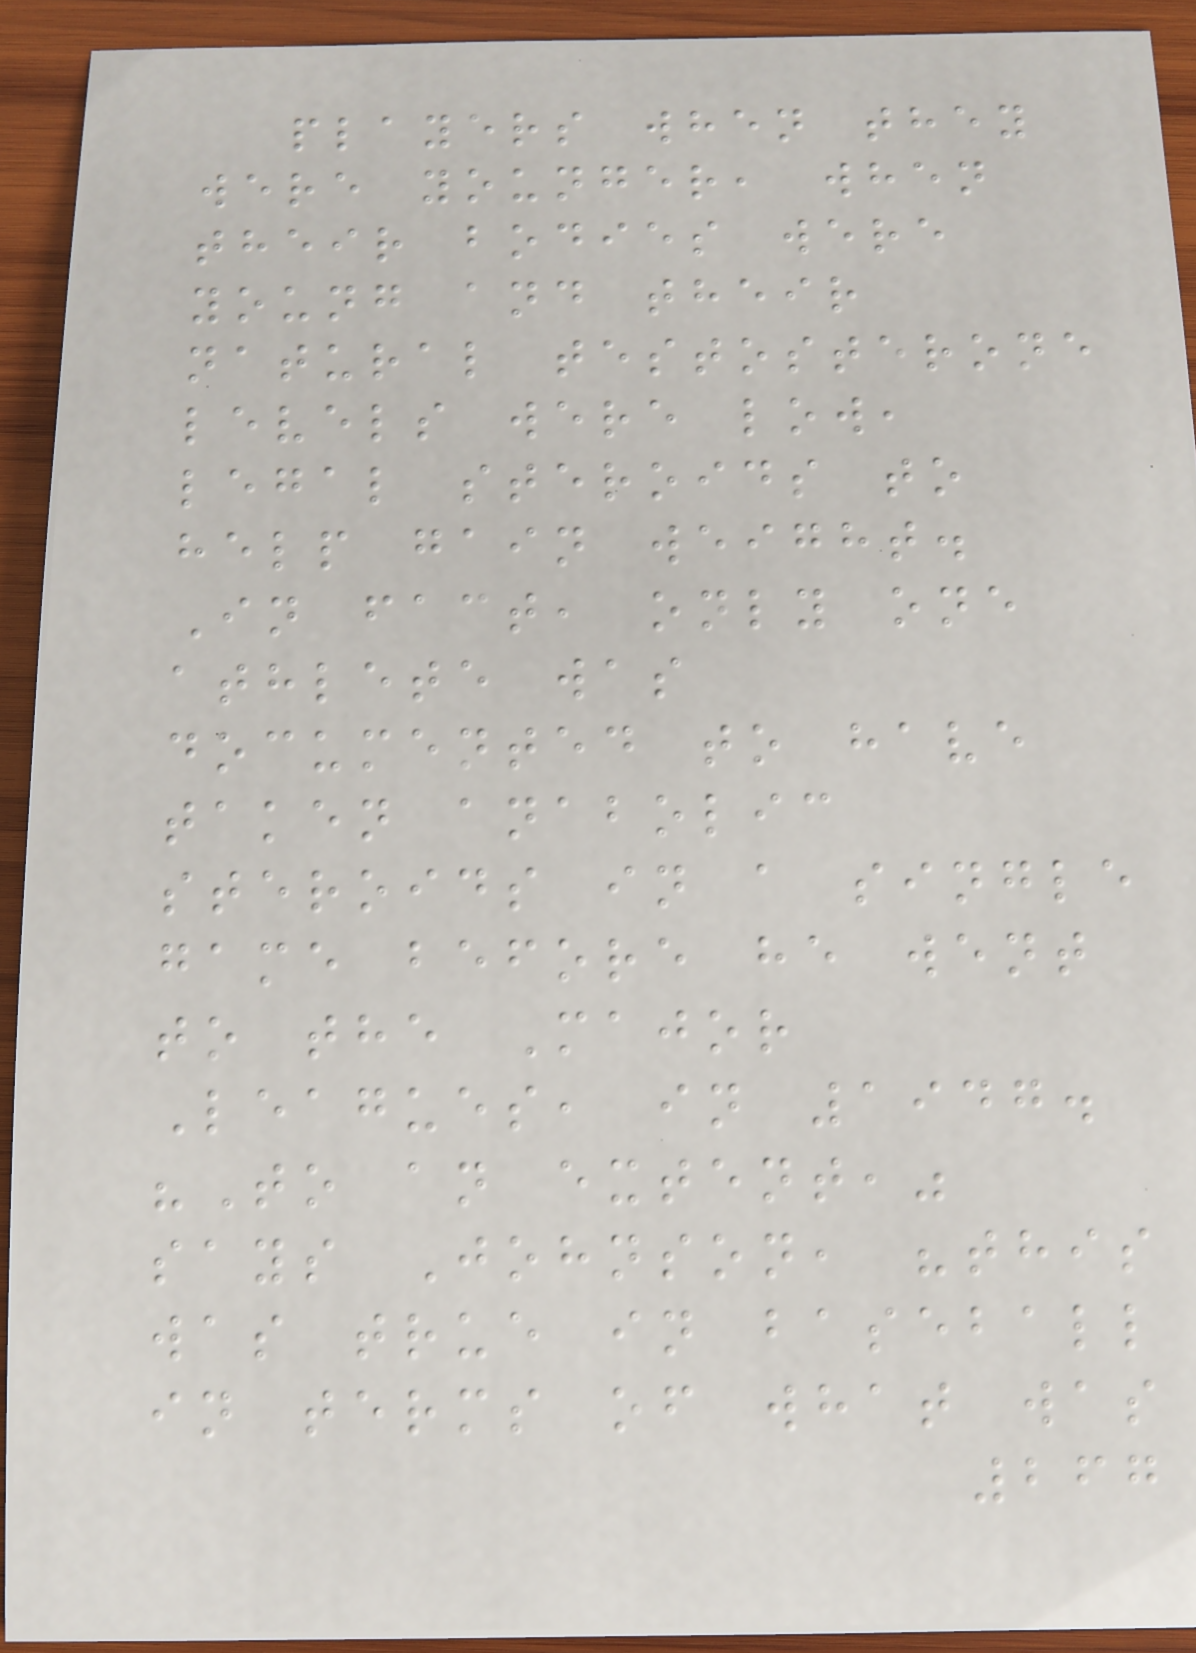players when they
were younger, when
their bodies were
young and their
natural testosterone
levels were low,
legal steroids to
help gain weight.
In fact, only one
athlete was
documented to have
taken anabolic
steroids in a single
game before he went
to the Major
Leagues, in 1947.
"To an extent,"
says Johnson, "this
was true in baseball
in terms of what was
267
